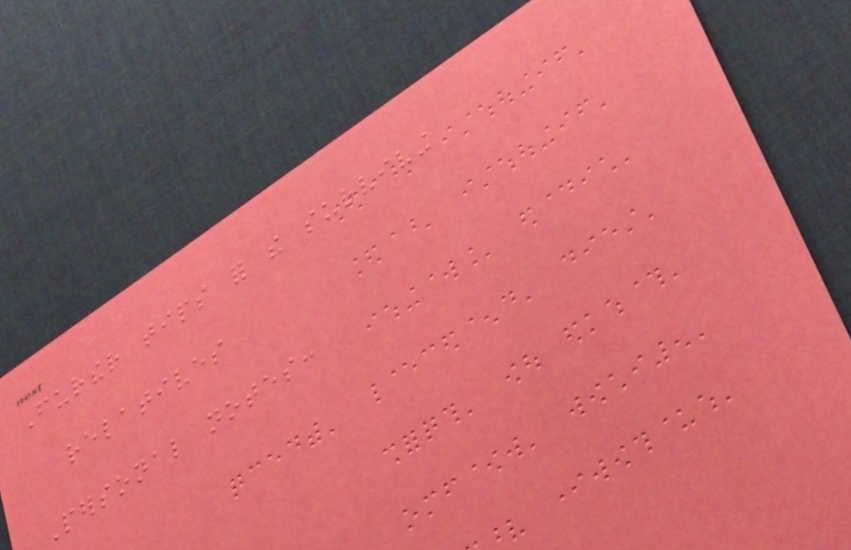Further tips for the surviving
relatives
Personal notes:
